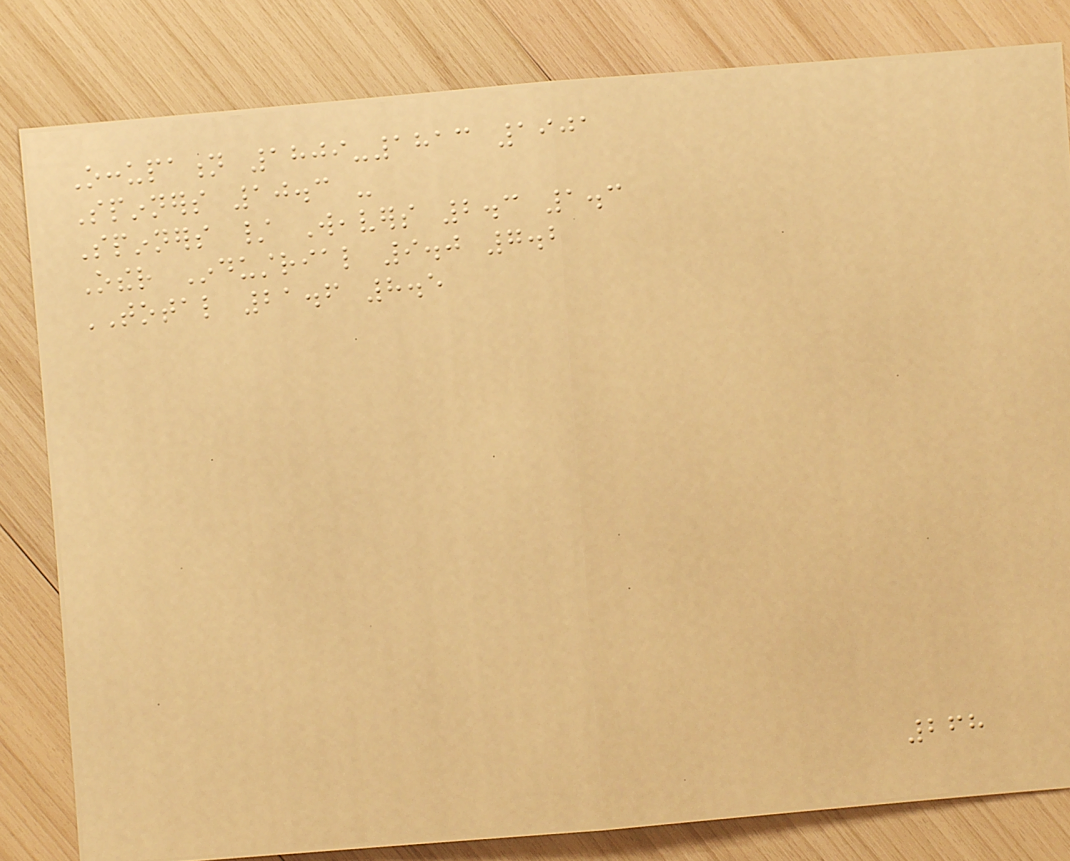Occupation 1809-1813 1901
Spinners 10.3 -
Spinners / Weavers 2.3 1.3
Other Industrial 9.0 7.2
TOTAL 21.6 8.5
268
